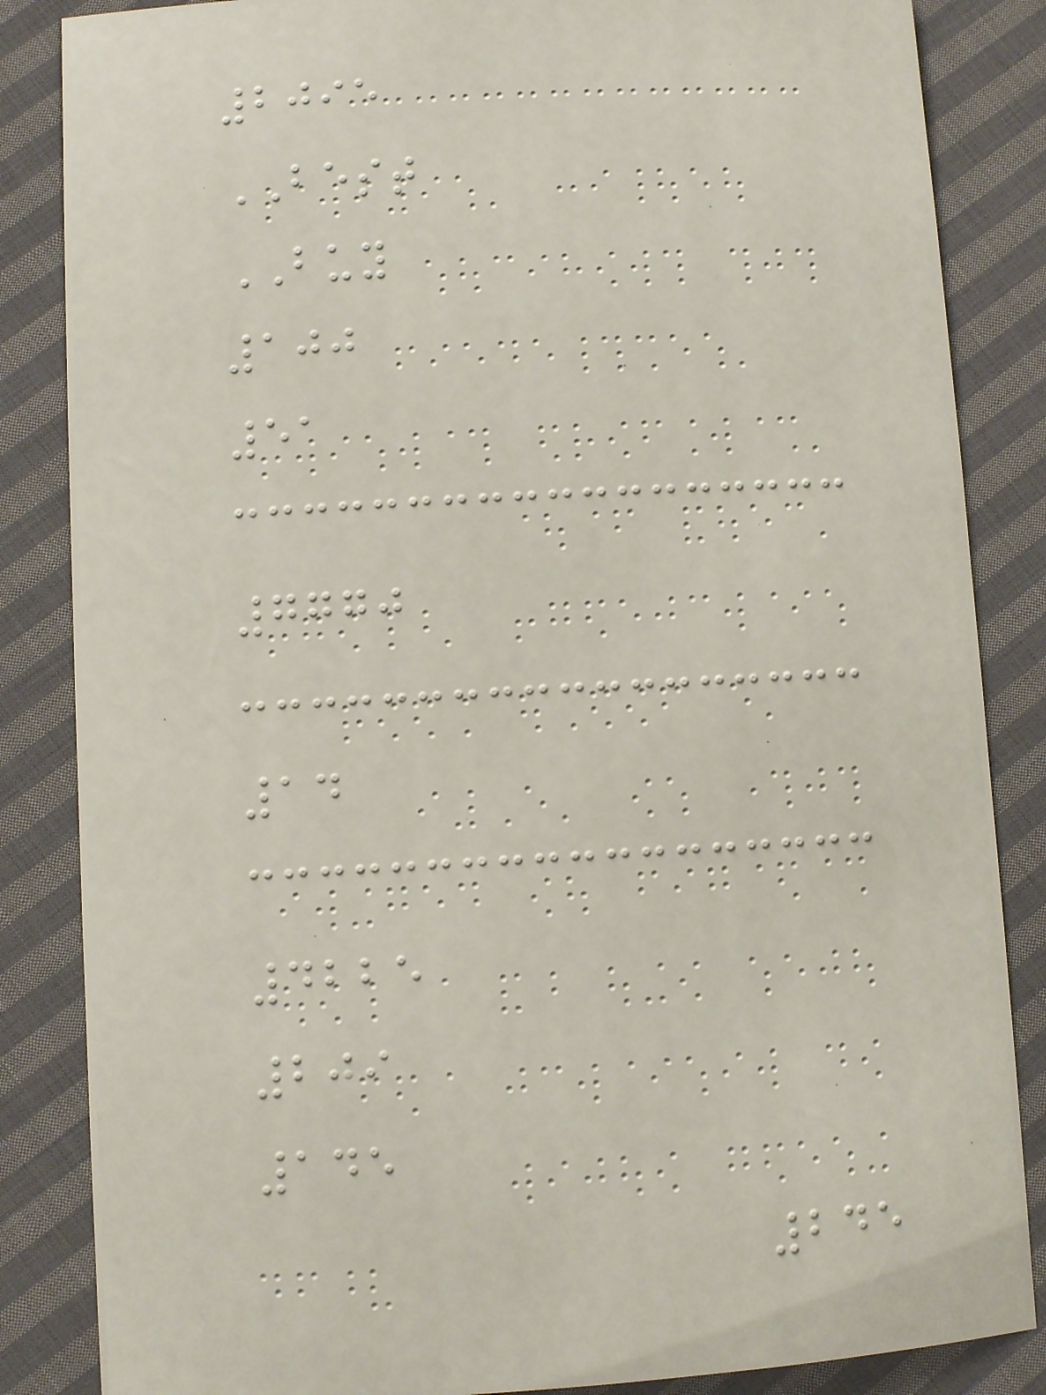2095
BEST
BUY
100
51
7770
14
4225
209
145
245
